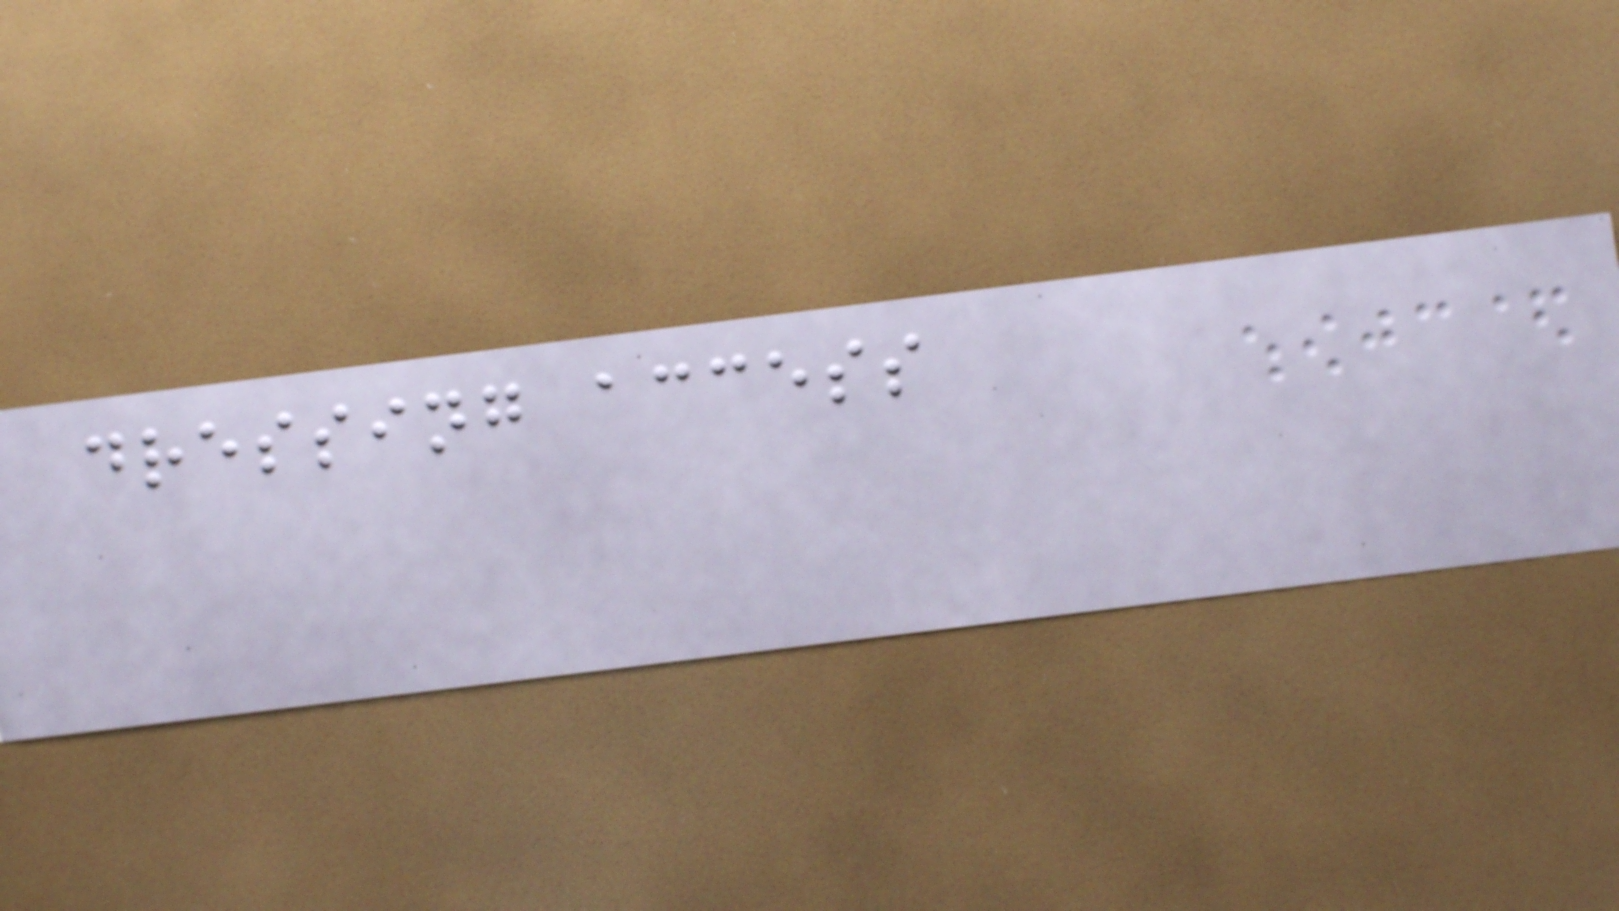dressing access
